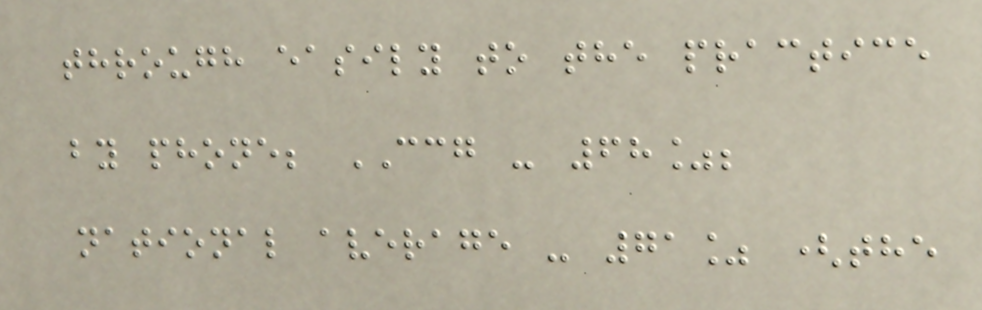through easily to the practice
by phone; CCG - 68%;
national average - 71% (the
